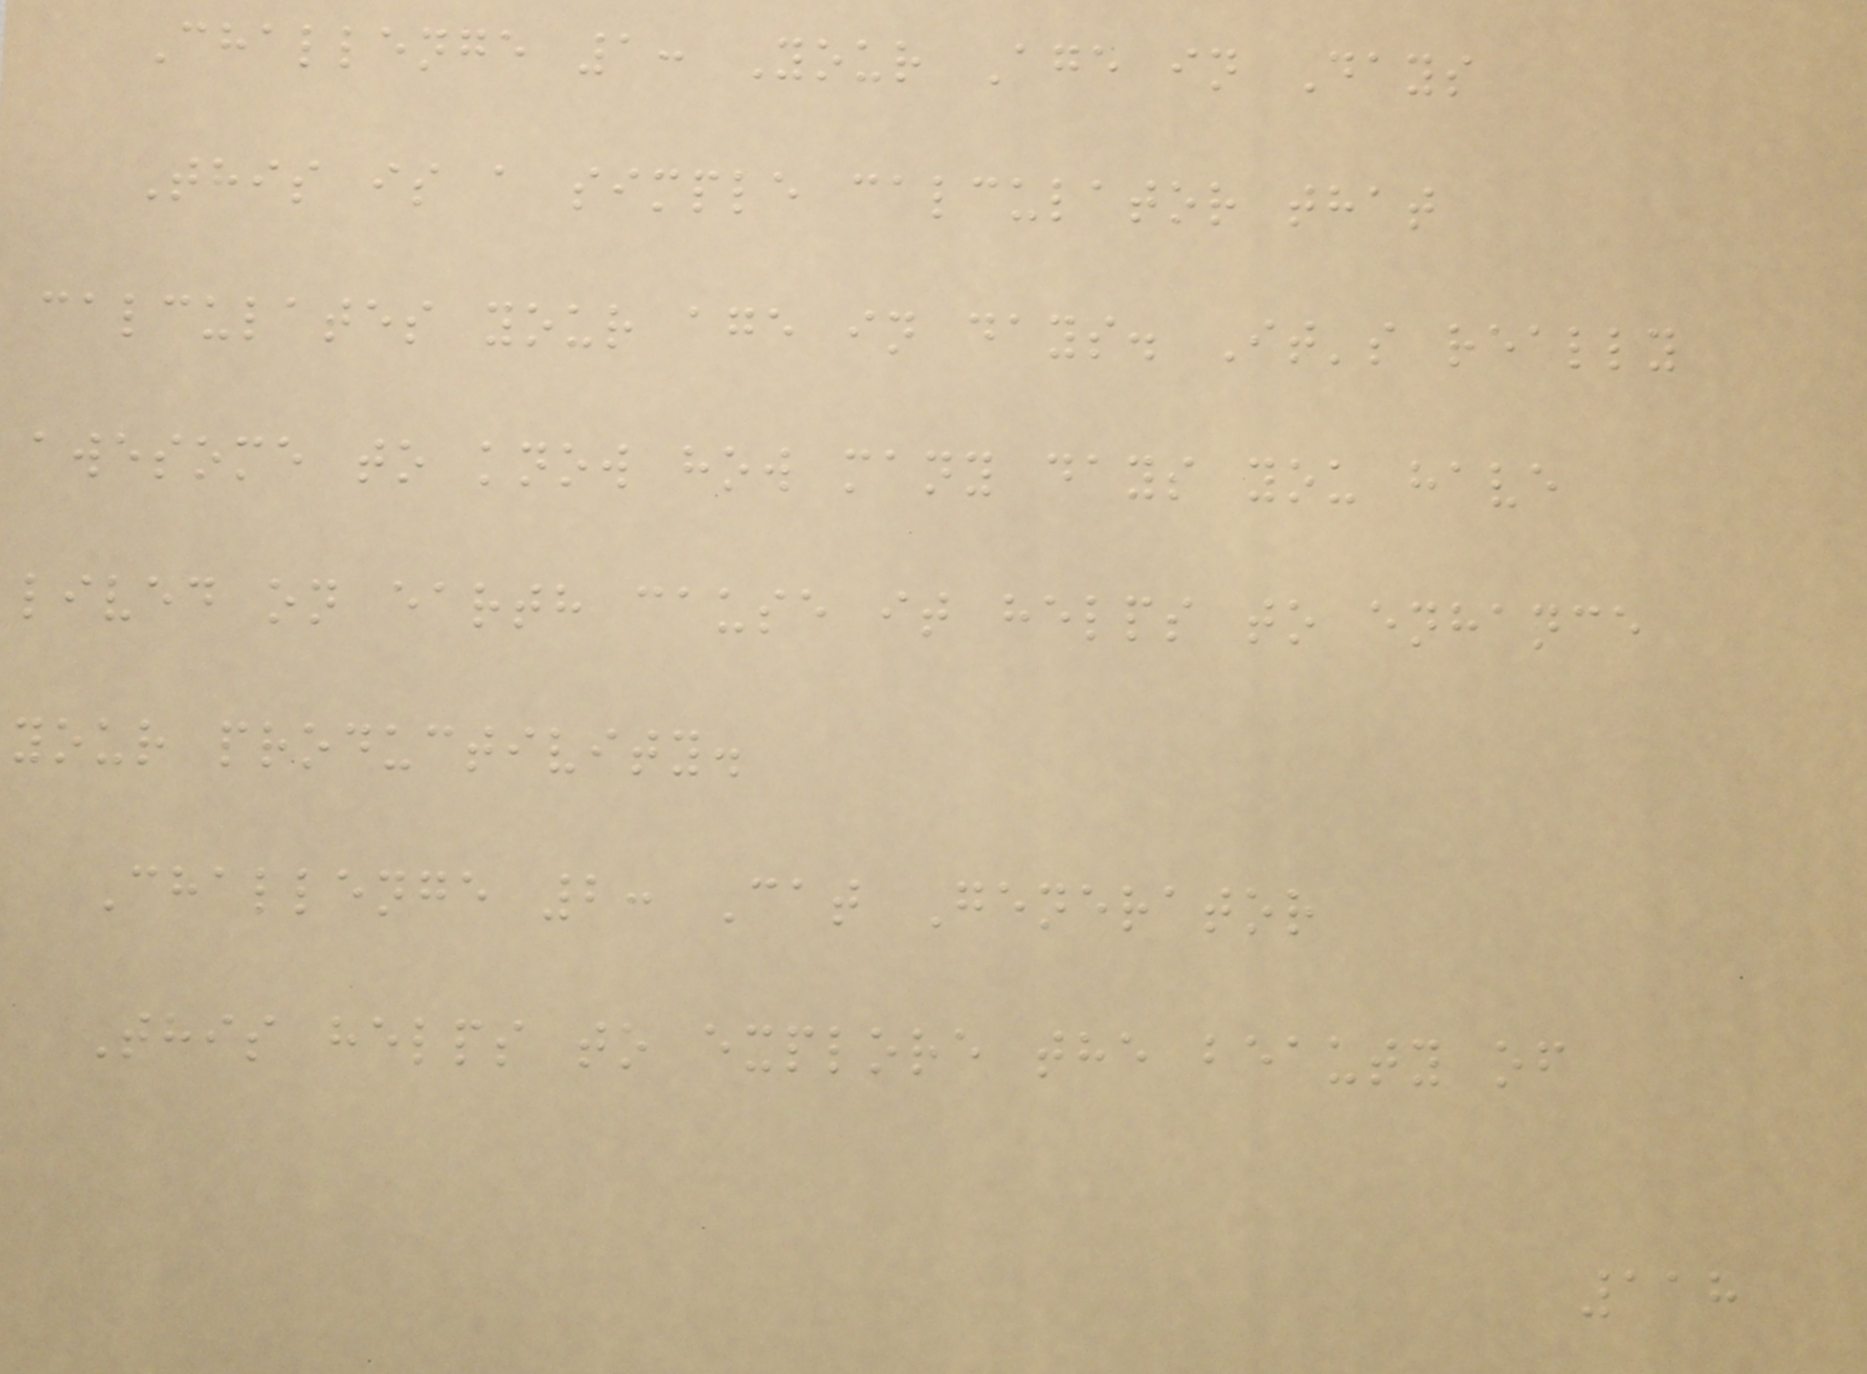Challenge 1: Your Age in Days
This is a simple calculator that
calculates your age in days. It's really
awesome to know how many days you have
lived on earth cause it helps to enhance
your productivity.
Challenge 2: Cat Generator
This helps to explore the beauty of
118
